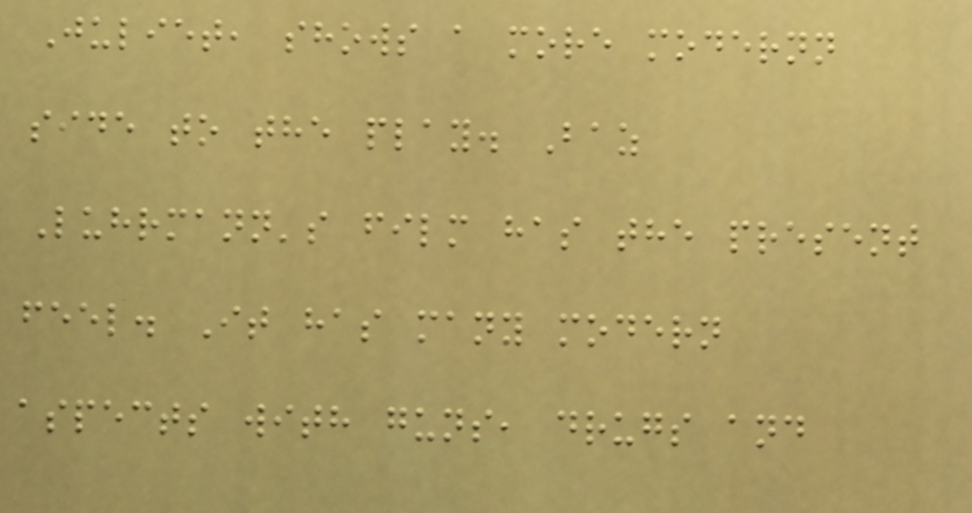Juliet, shows a more modernn
side to the play. Baz
Luhrmann's film has the present
feel. It has many modern
aspects with guns, drugs and
